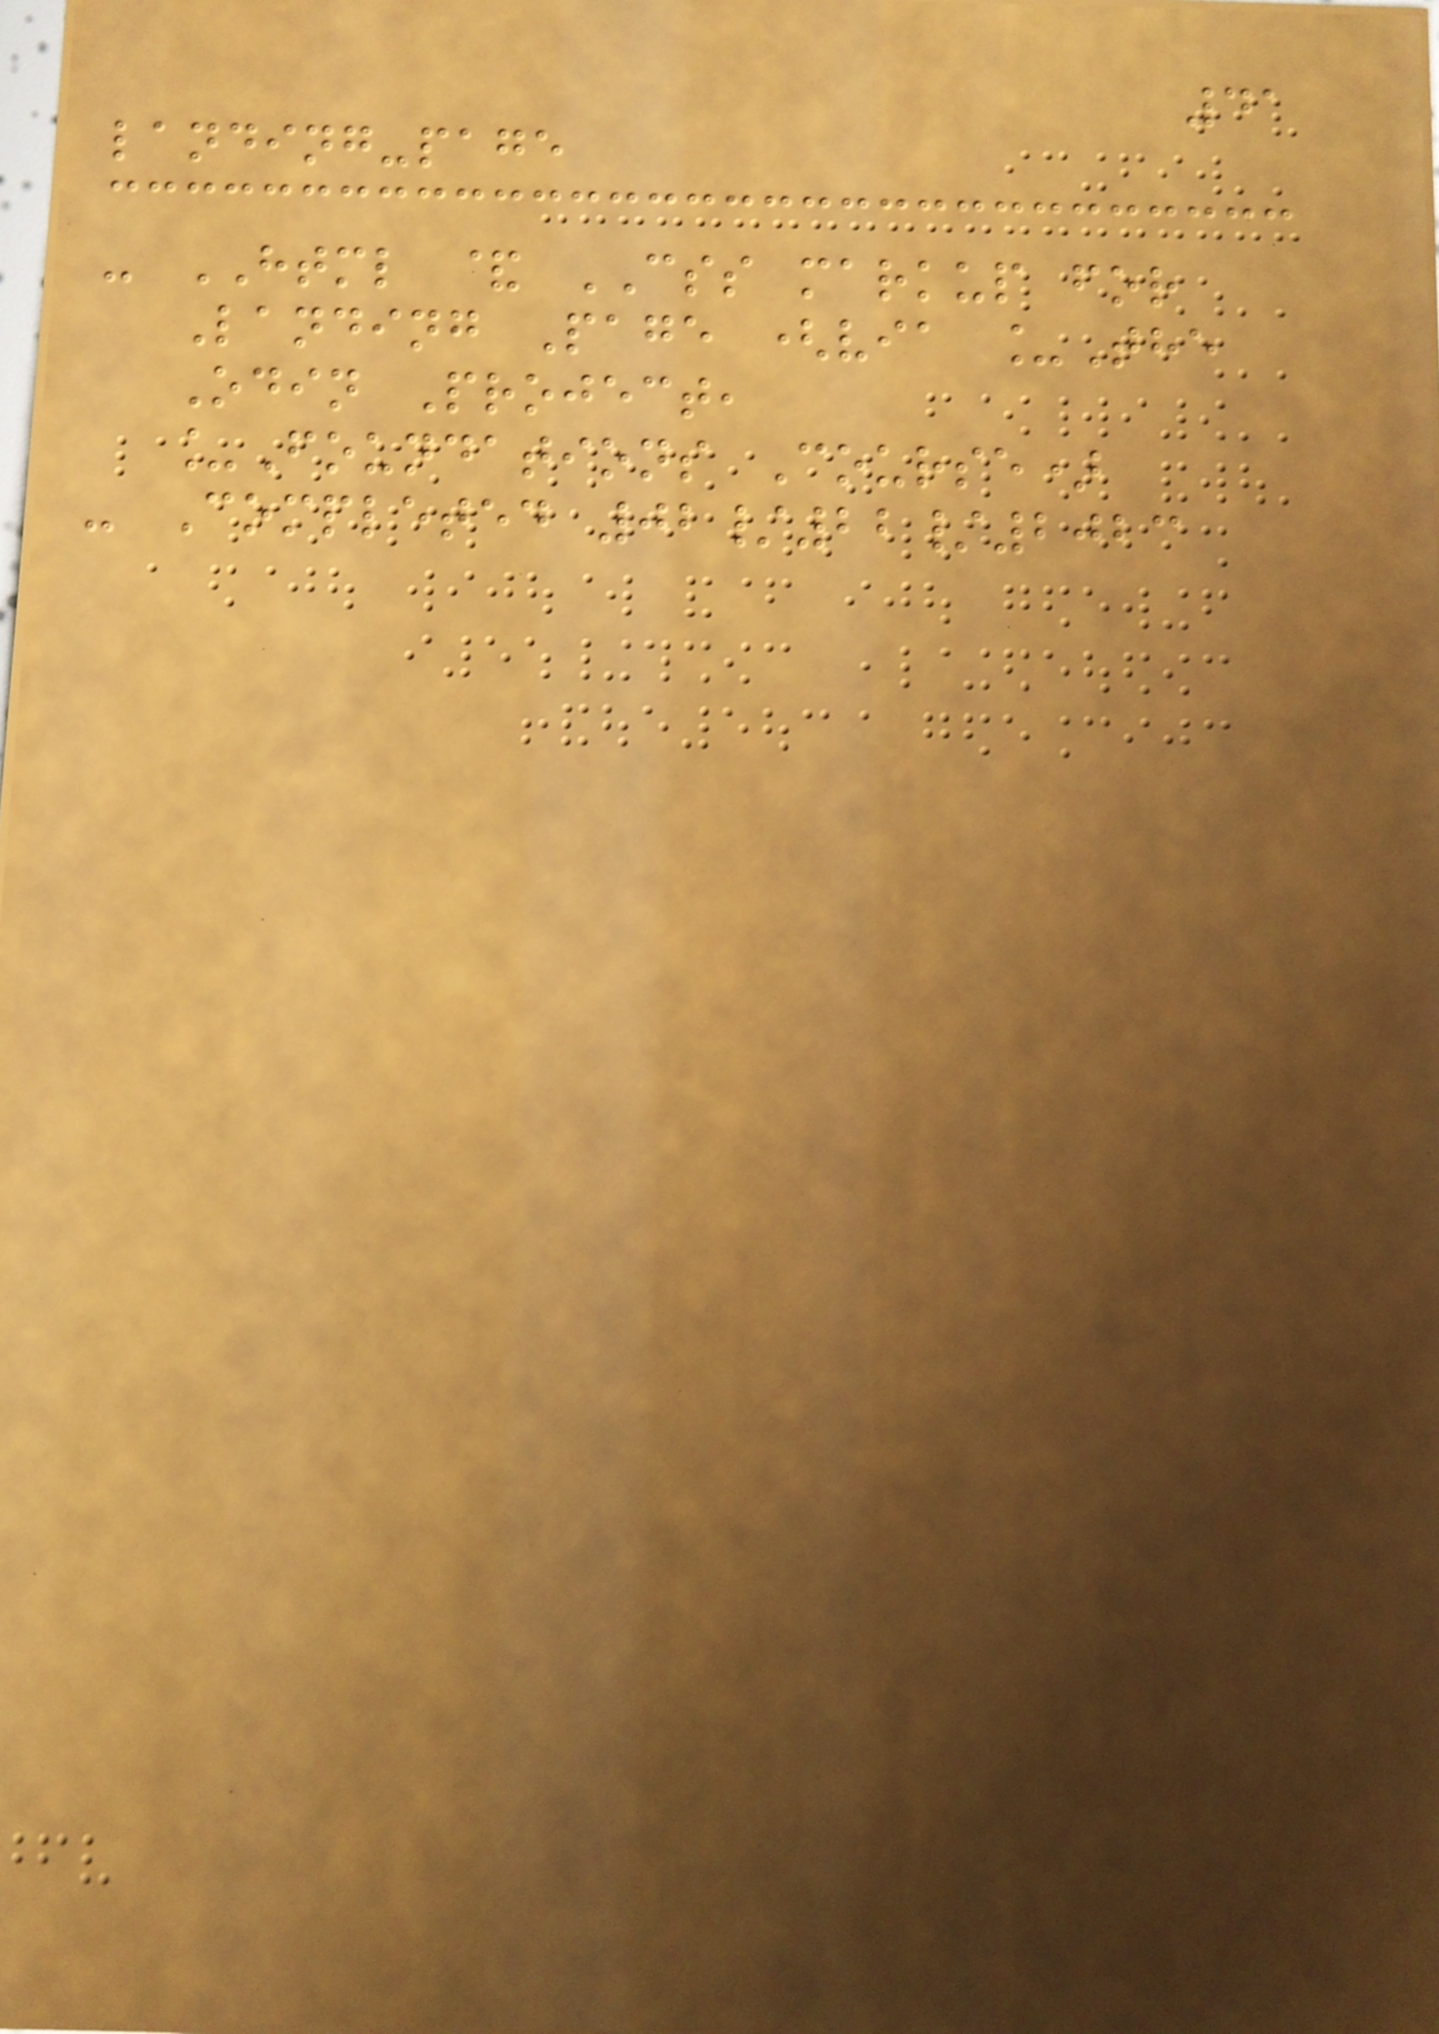41
landing-page
- HTML & CSS markup for
Landing Page (via _The
Odin Project,
_Foundations Course)
- Completed 02/22/2023
